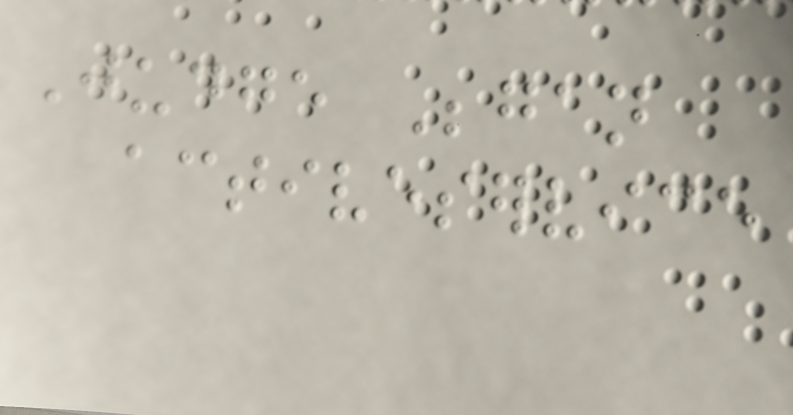Judge Began
activeservice
